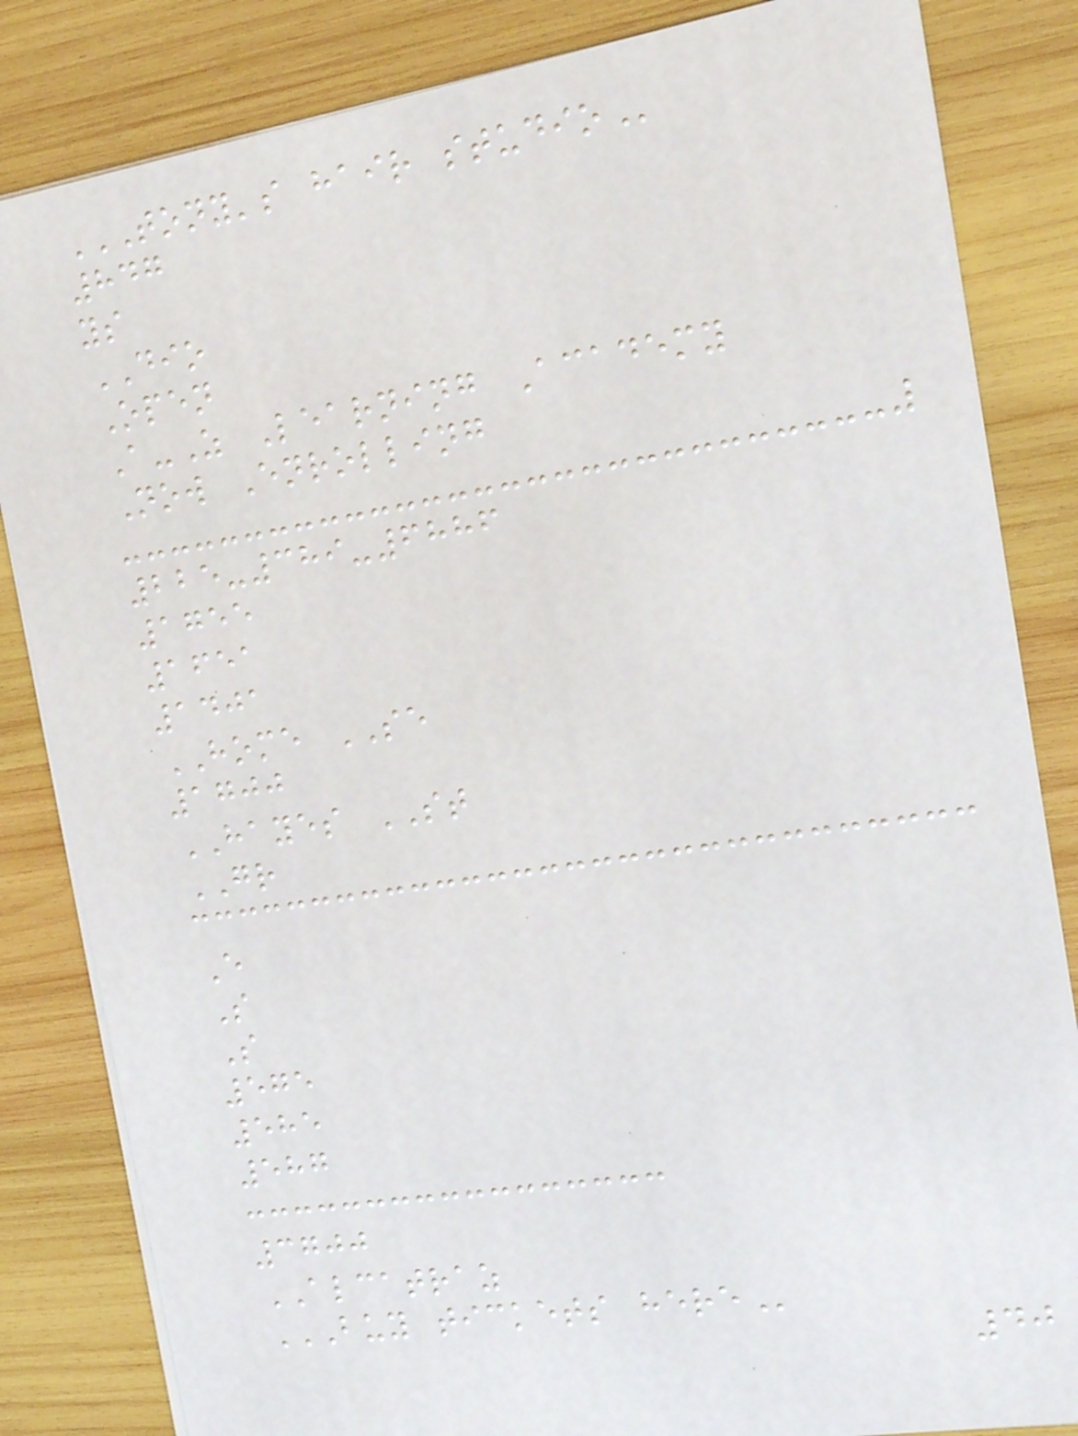TONY'S HAIR STUDIO
847
ys
DIO
Open
A-Z Learning Academy
Now Enrolling
225-389-6886
1755
1651
1401
HOME SE
1700
HAYES ST
GR
E
S
S
575
585
587
3700
ALCATRAZ
BUY TICKETS HERE
40
